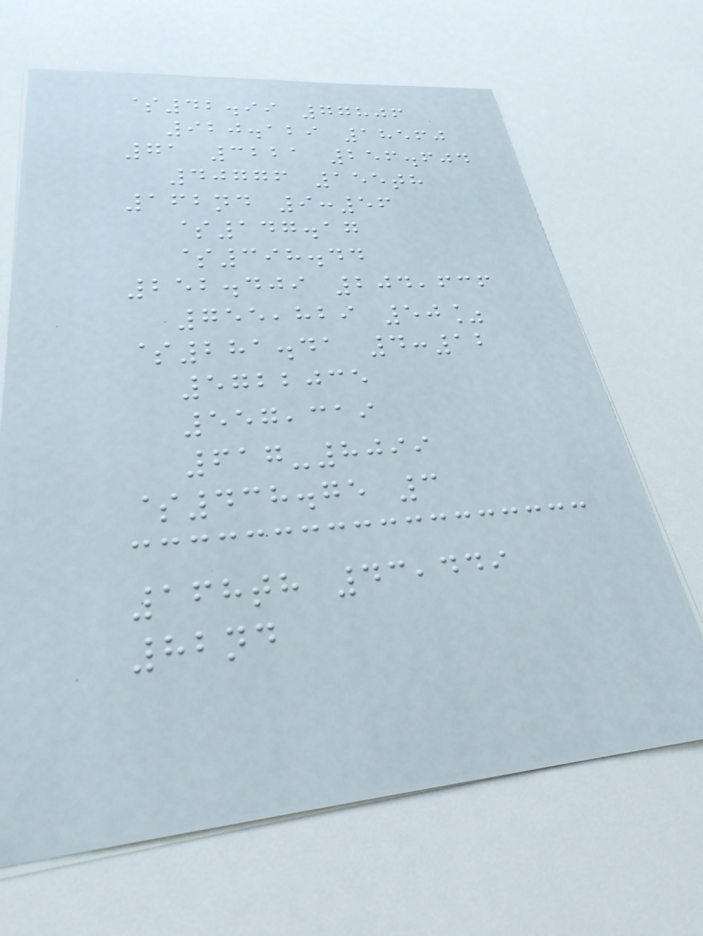$42.99 77806
920.129 18560
71 3221 256.604
40776 155th
162nd 9:56
$147.17
$398.44
252.409 204,636
755,829 50%
$281.41 4:12
5722035
557,319
617-8099
$438.75 3
168th 43,449
82nd
